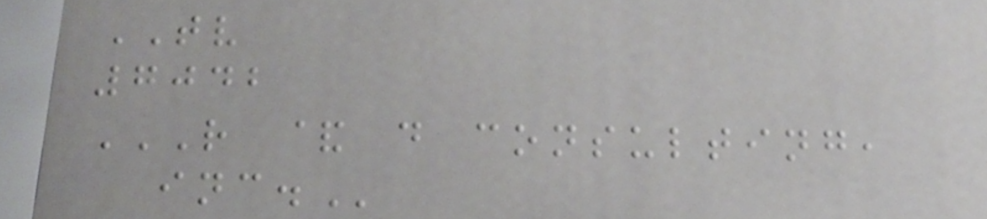TV
7042
R & D CONSULTING,
INC.
